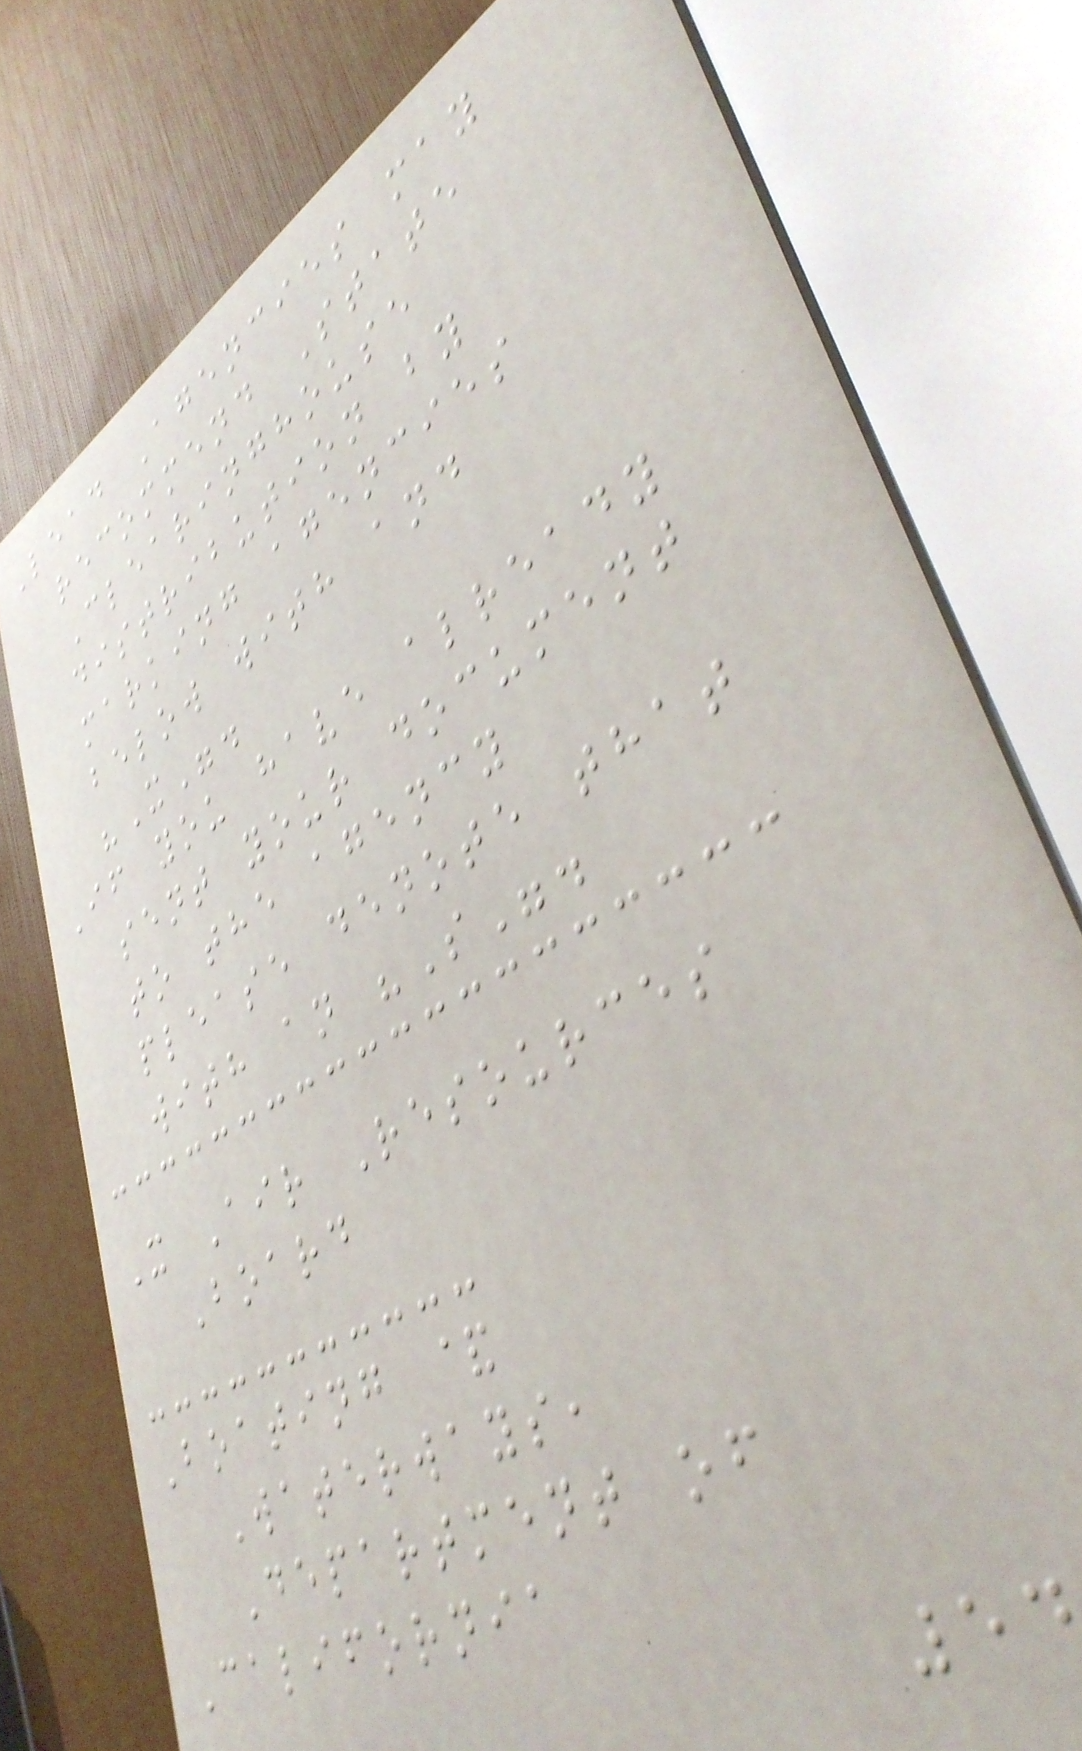Lead Agencies may
recommend State
Clearinghouse
distribution by
marking agencies
below with and
"X".
If you have already
sent your document
to the agency
please denote that
with an "S".
X Air Resources
Board
Boating &
Waterways,
Department of
California
54
